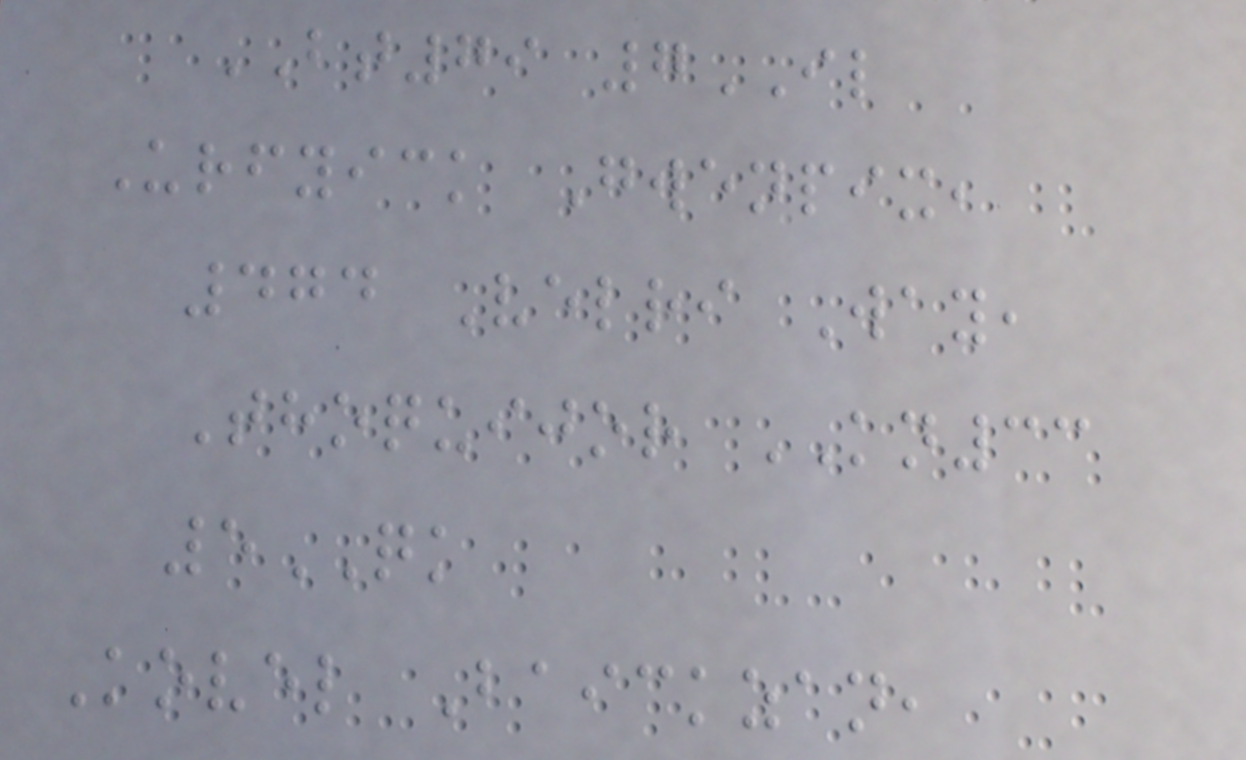BT79 7IL
Urfyick Gwenpix,
474 Velri Way,
Thoquijor KN33
5QK
Kovel Baickzan,
